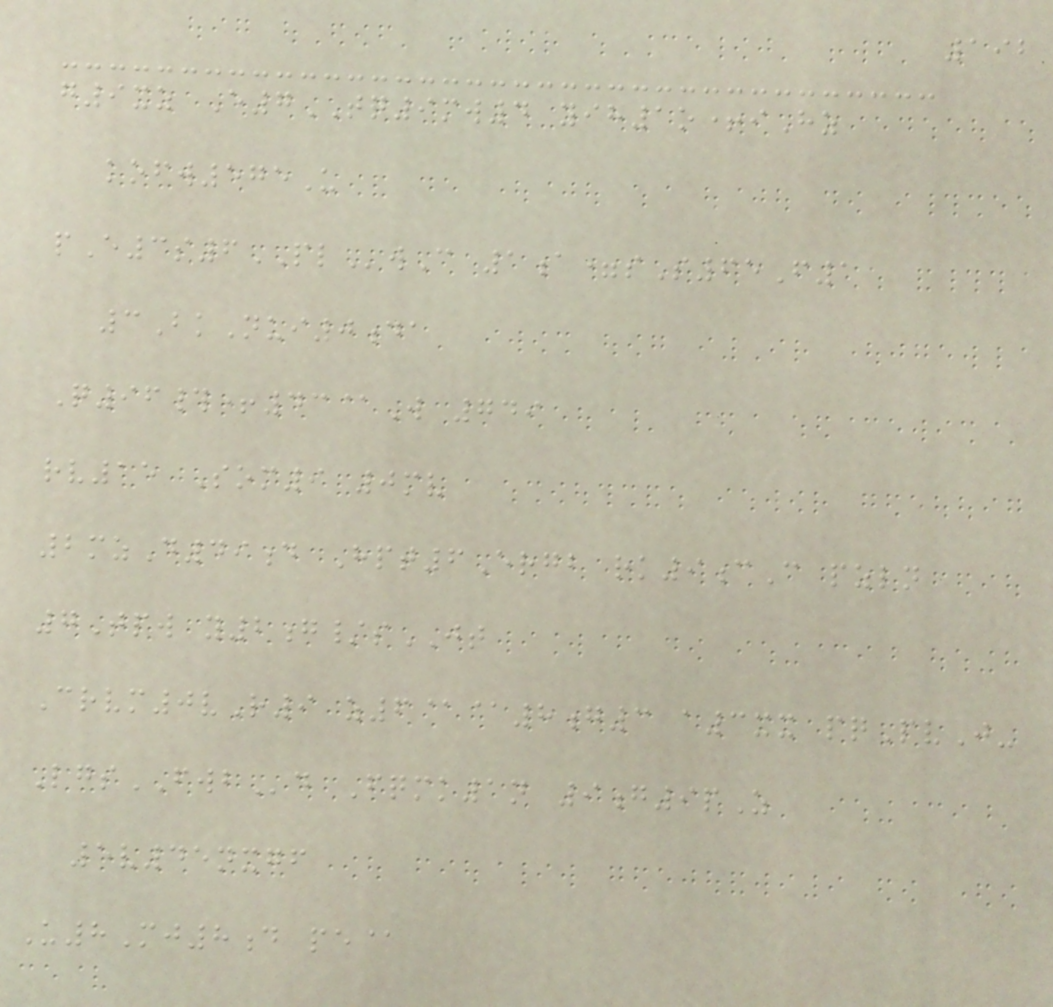192
g9xz E7TQ9mw4 yih1o+iHz
kofw575U
pE3s6PLwC 1a=sS65F1
3BkNui0da
Q96#+43@W 749
rv15 Som9 0mv
2mzD49d Hpt6Ergb rk9cC pzln
7Tpw y2g/sJT
Crvm0vR9 z6@@8g3 a3xx pqPvJ-
LgsFWBd Fqmk1n 9g9pZ
5v45nxgf
U8Mj8d pe@
